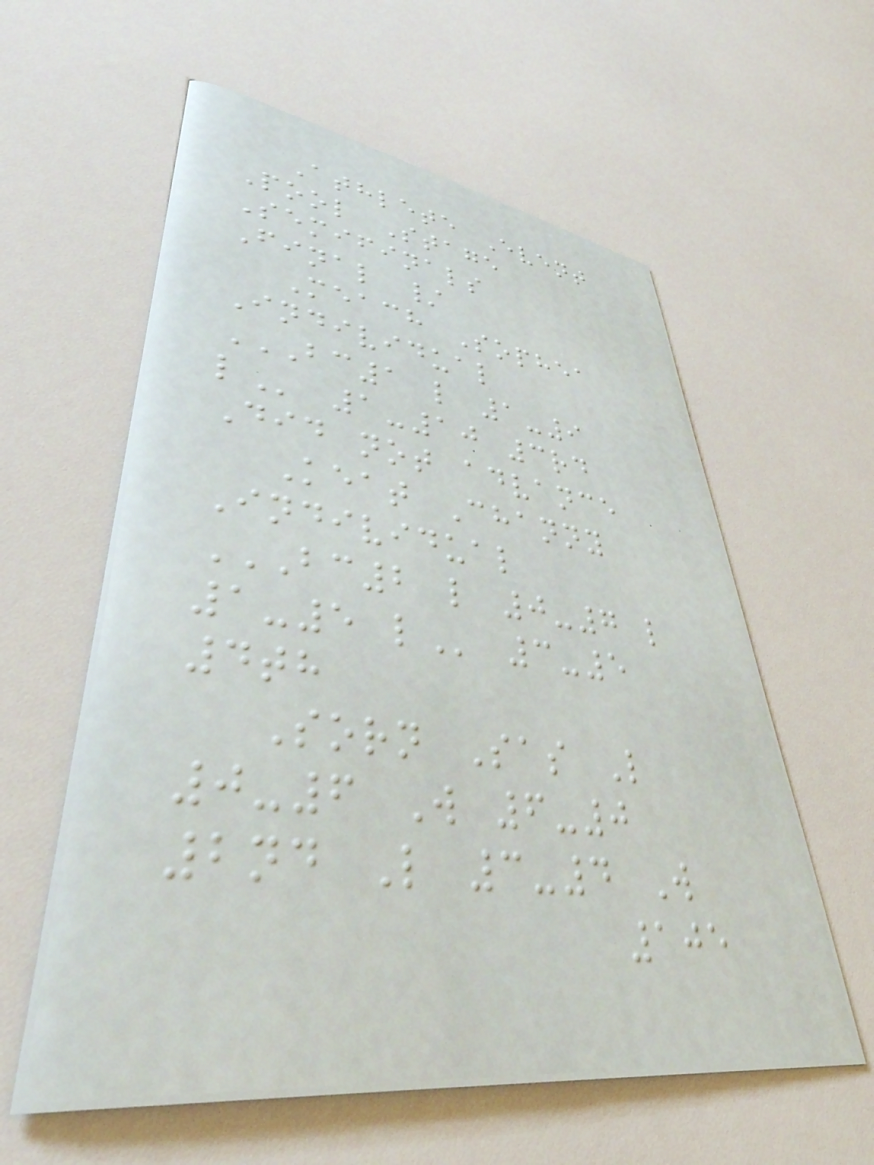Athlete Event
Pool Stage
Semifinals
Final /
Meach Sophea
Individual
BC1 L 1-9
L 1-10 3rd
Did not advance
Keat Channy
Individual
BC2 L 0-7 L
1-5 L 3-5
4th
Sorn Sas L
0-6 W 6-0
2nd L 3-4 W
105
